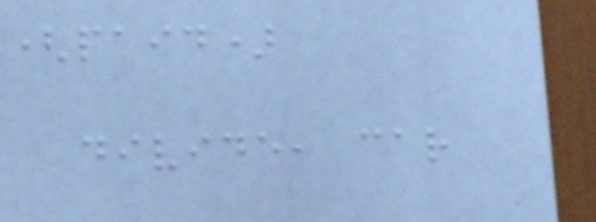(paid)
divide, car
